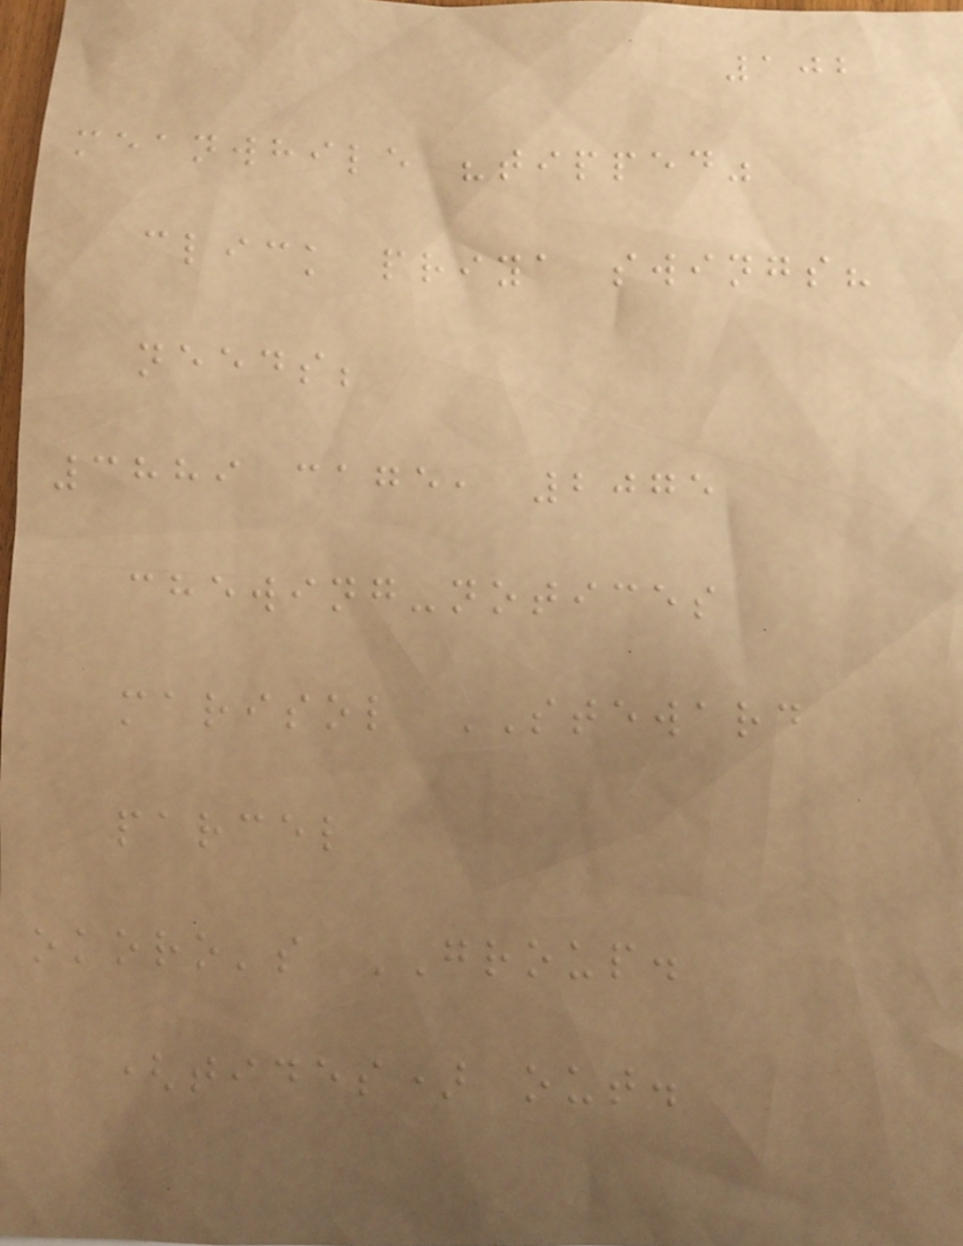102
meanwhile "tipped"
click priya swings?
needs;
3889 cage, 2075
chewing-notices
marisol STEWARD
parcel
okoro's GROUP.
(tides) out.
